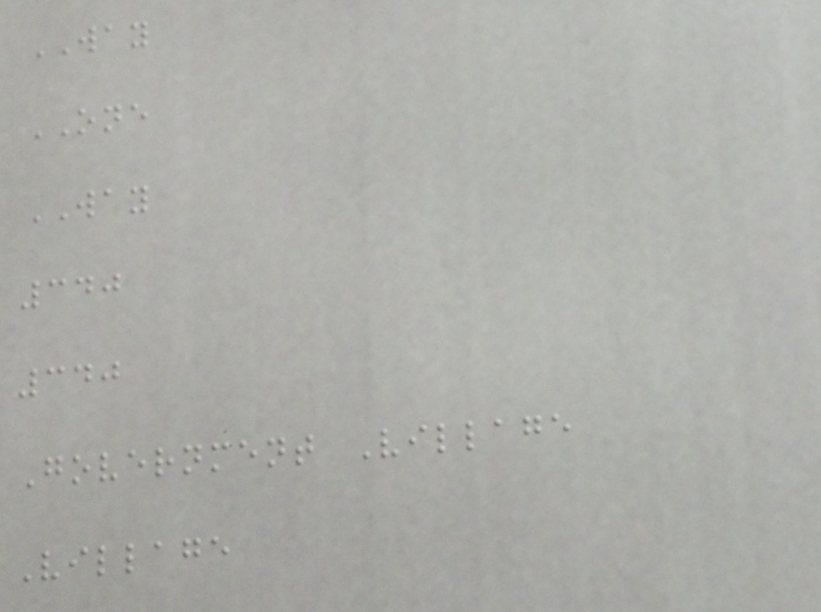WAY
ONE
WAY
340
340
Government Village
Village
